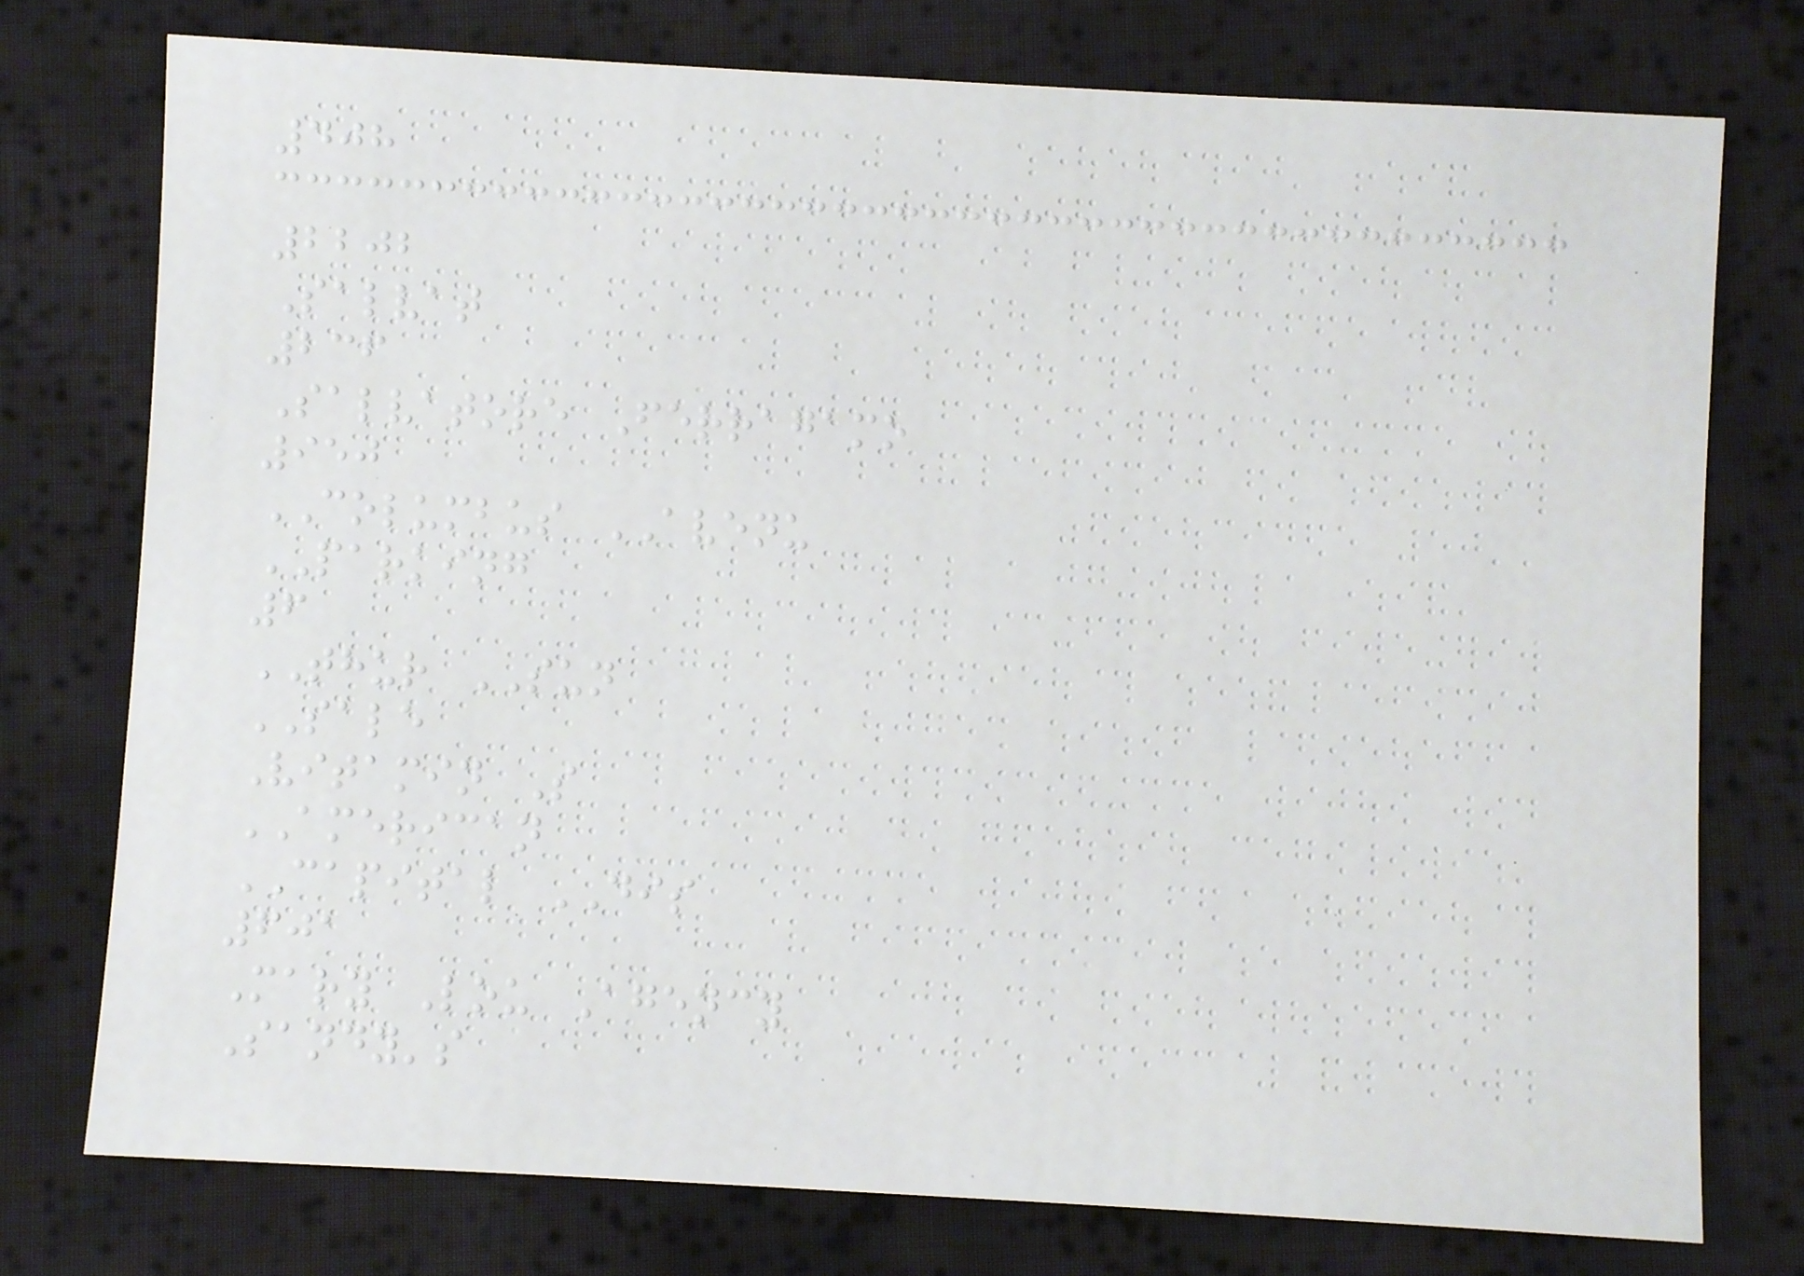408
2202
Salvat
236
Salvatore Ferragamo
950
COLUMBUS AVENU
PARKING
6
THUR SUN
SALE
Vitamin S
AMERICAN
CAPITAL DIS
601
Mary Lou Agency
Sandy's
